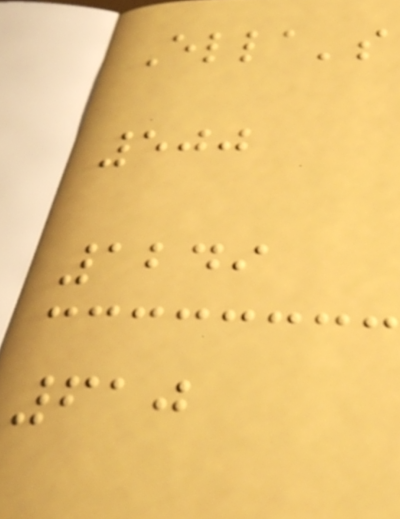Ella's
500
1249
610
